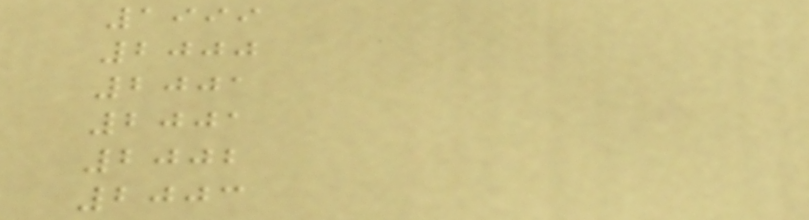1999
2000
2001
2001
2002
2003
